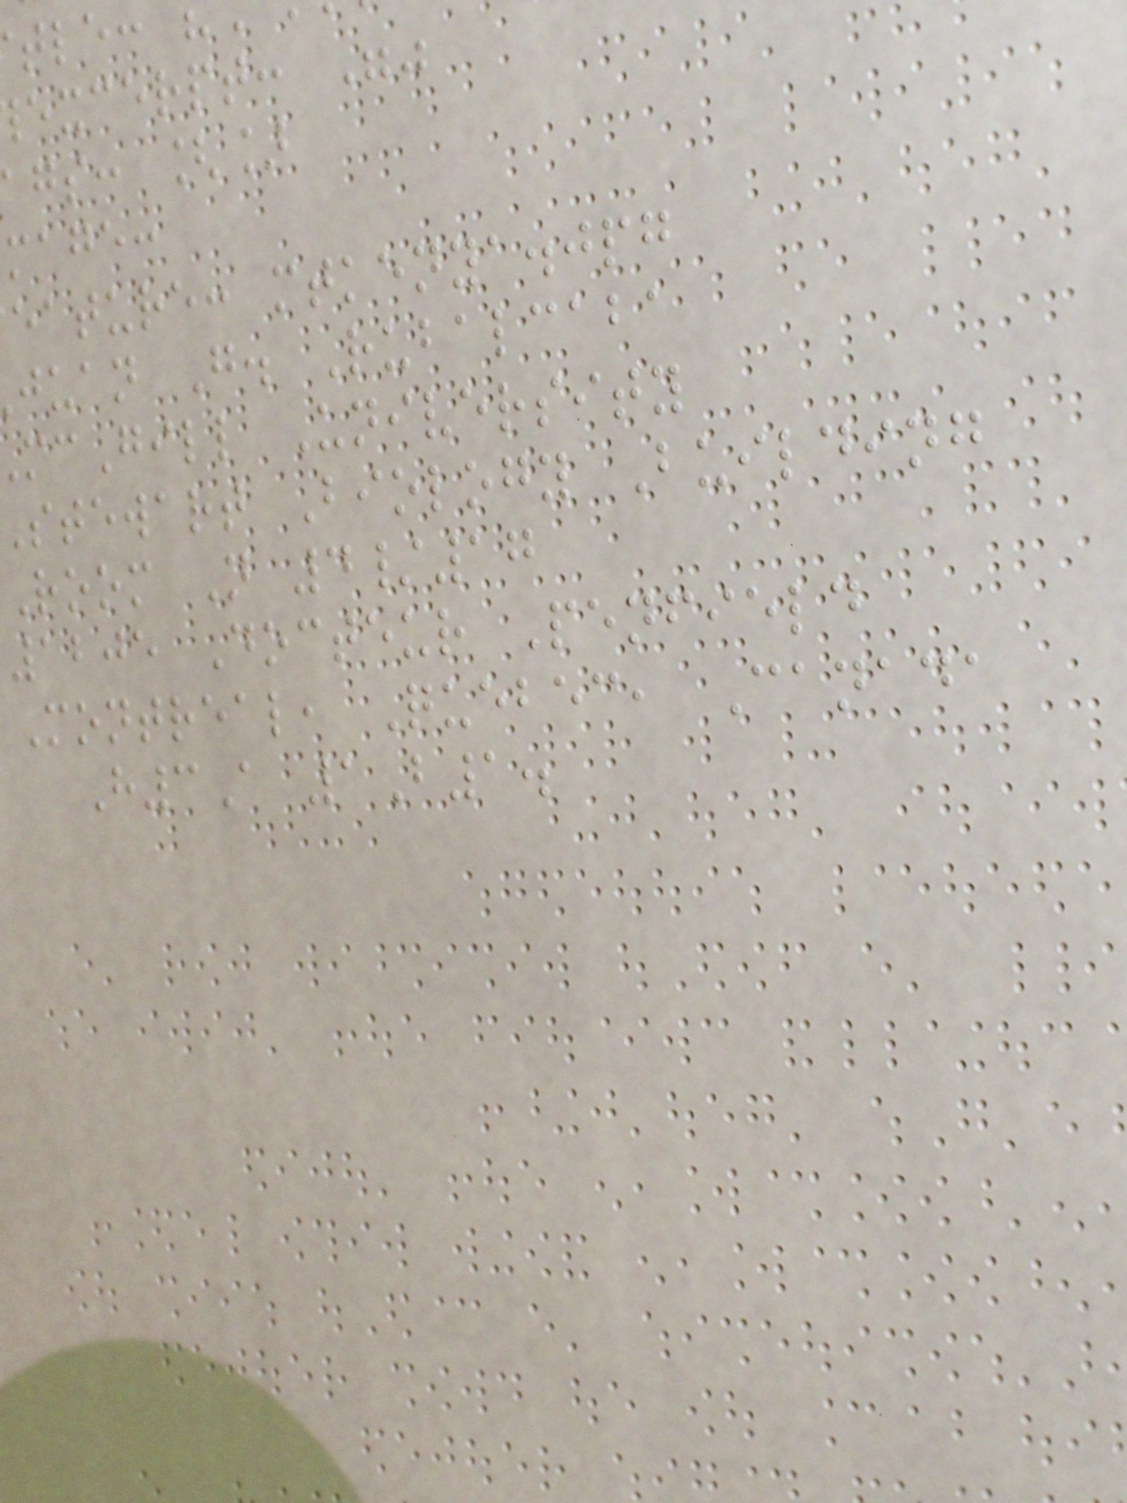excerpt: ""
ags: []
mage:
eature: mtkenya.jpg
juan G. Rubalcaba
cGill University
stewart Biology Building
Room N 4/17
1205 Docteur Penfield
Montreal, Quebec, Canada
H3A 1B1.
